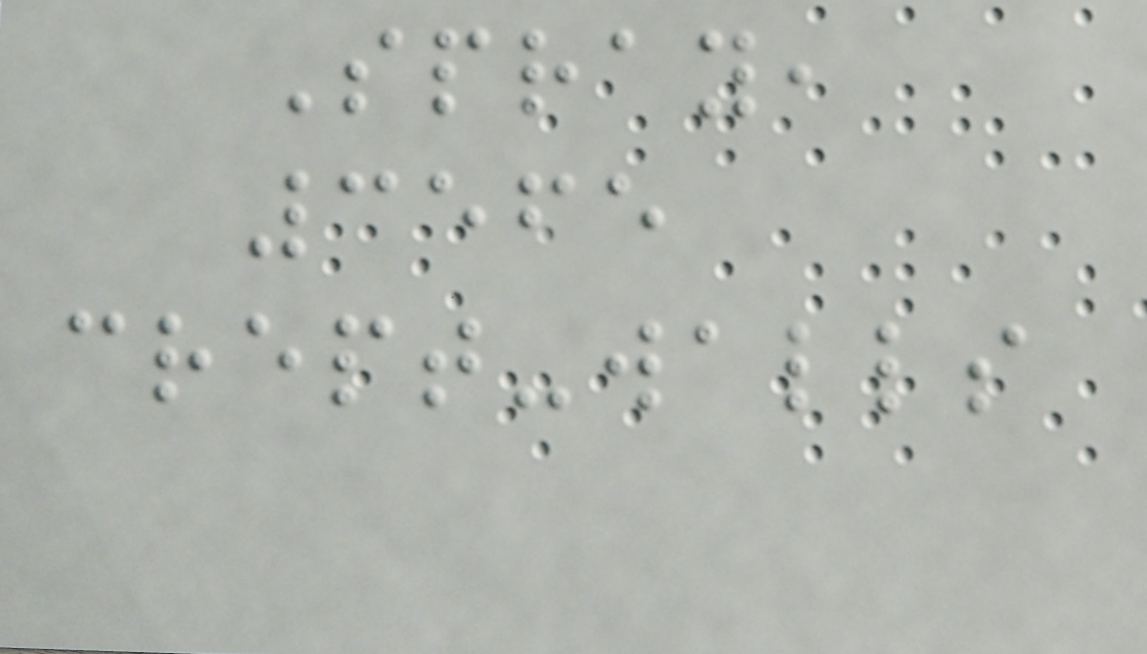Spray,
3565
crept-walls
